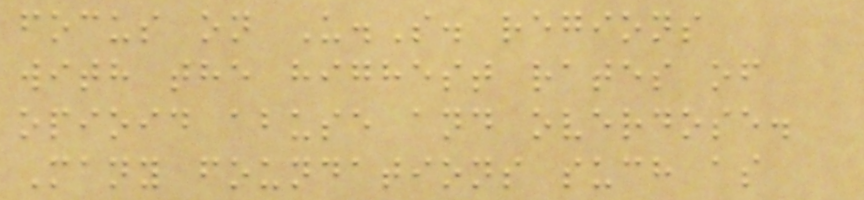focus on U.S. regions
with the highest rates of
opioid abuse and overdose.
Many foundations such as
